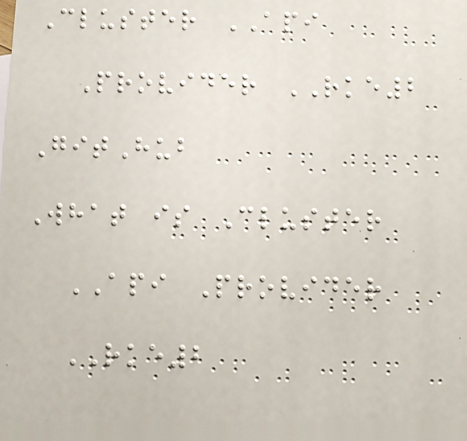Cluster API
Provider RKE2
GitHub
What is Cluster
API Provider
RKE2
